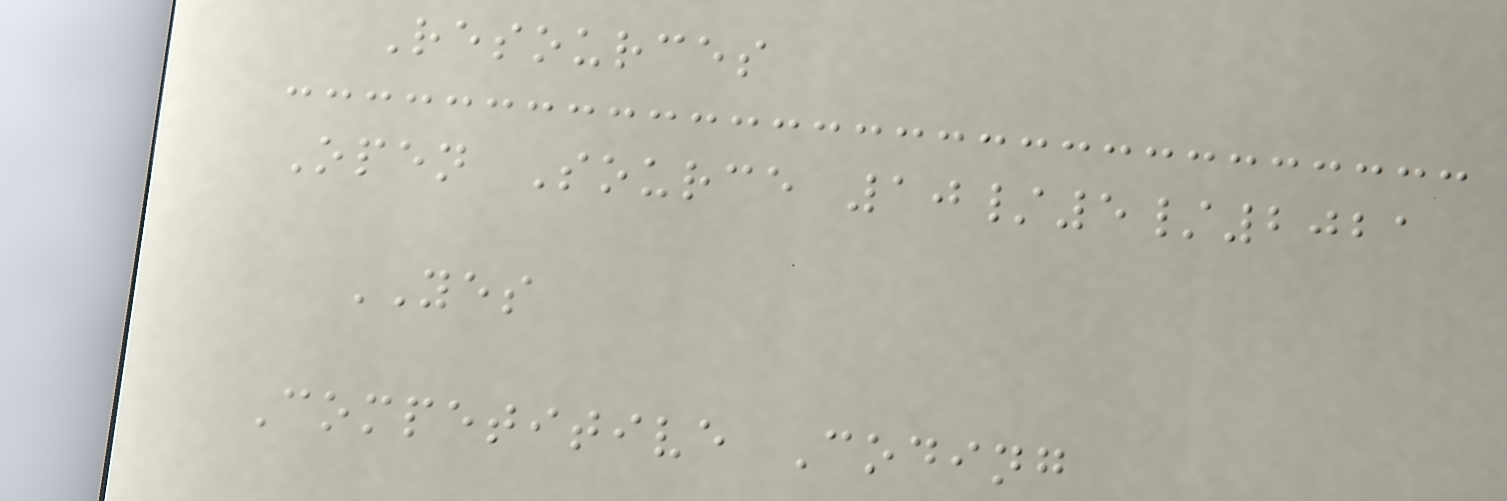Resources
Open Source 10/5/2021
YES
Competitive Coding
